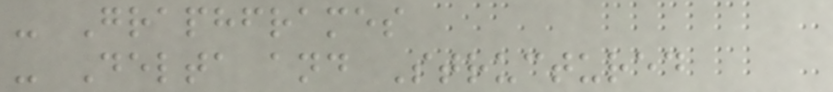- Graphframes
- Delta and Structured
